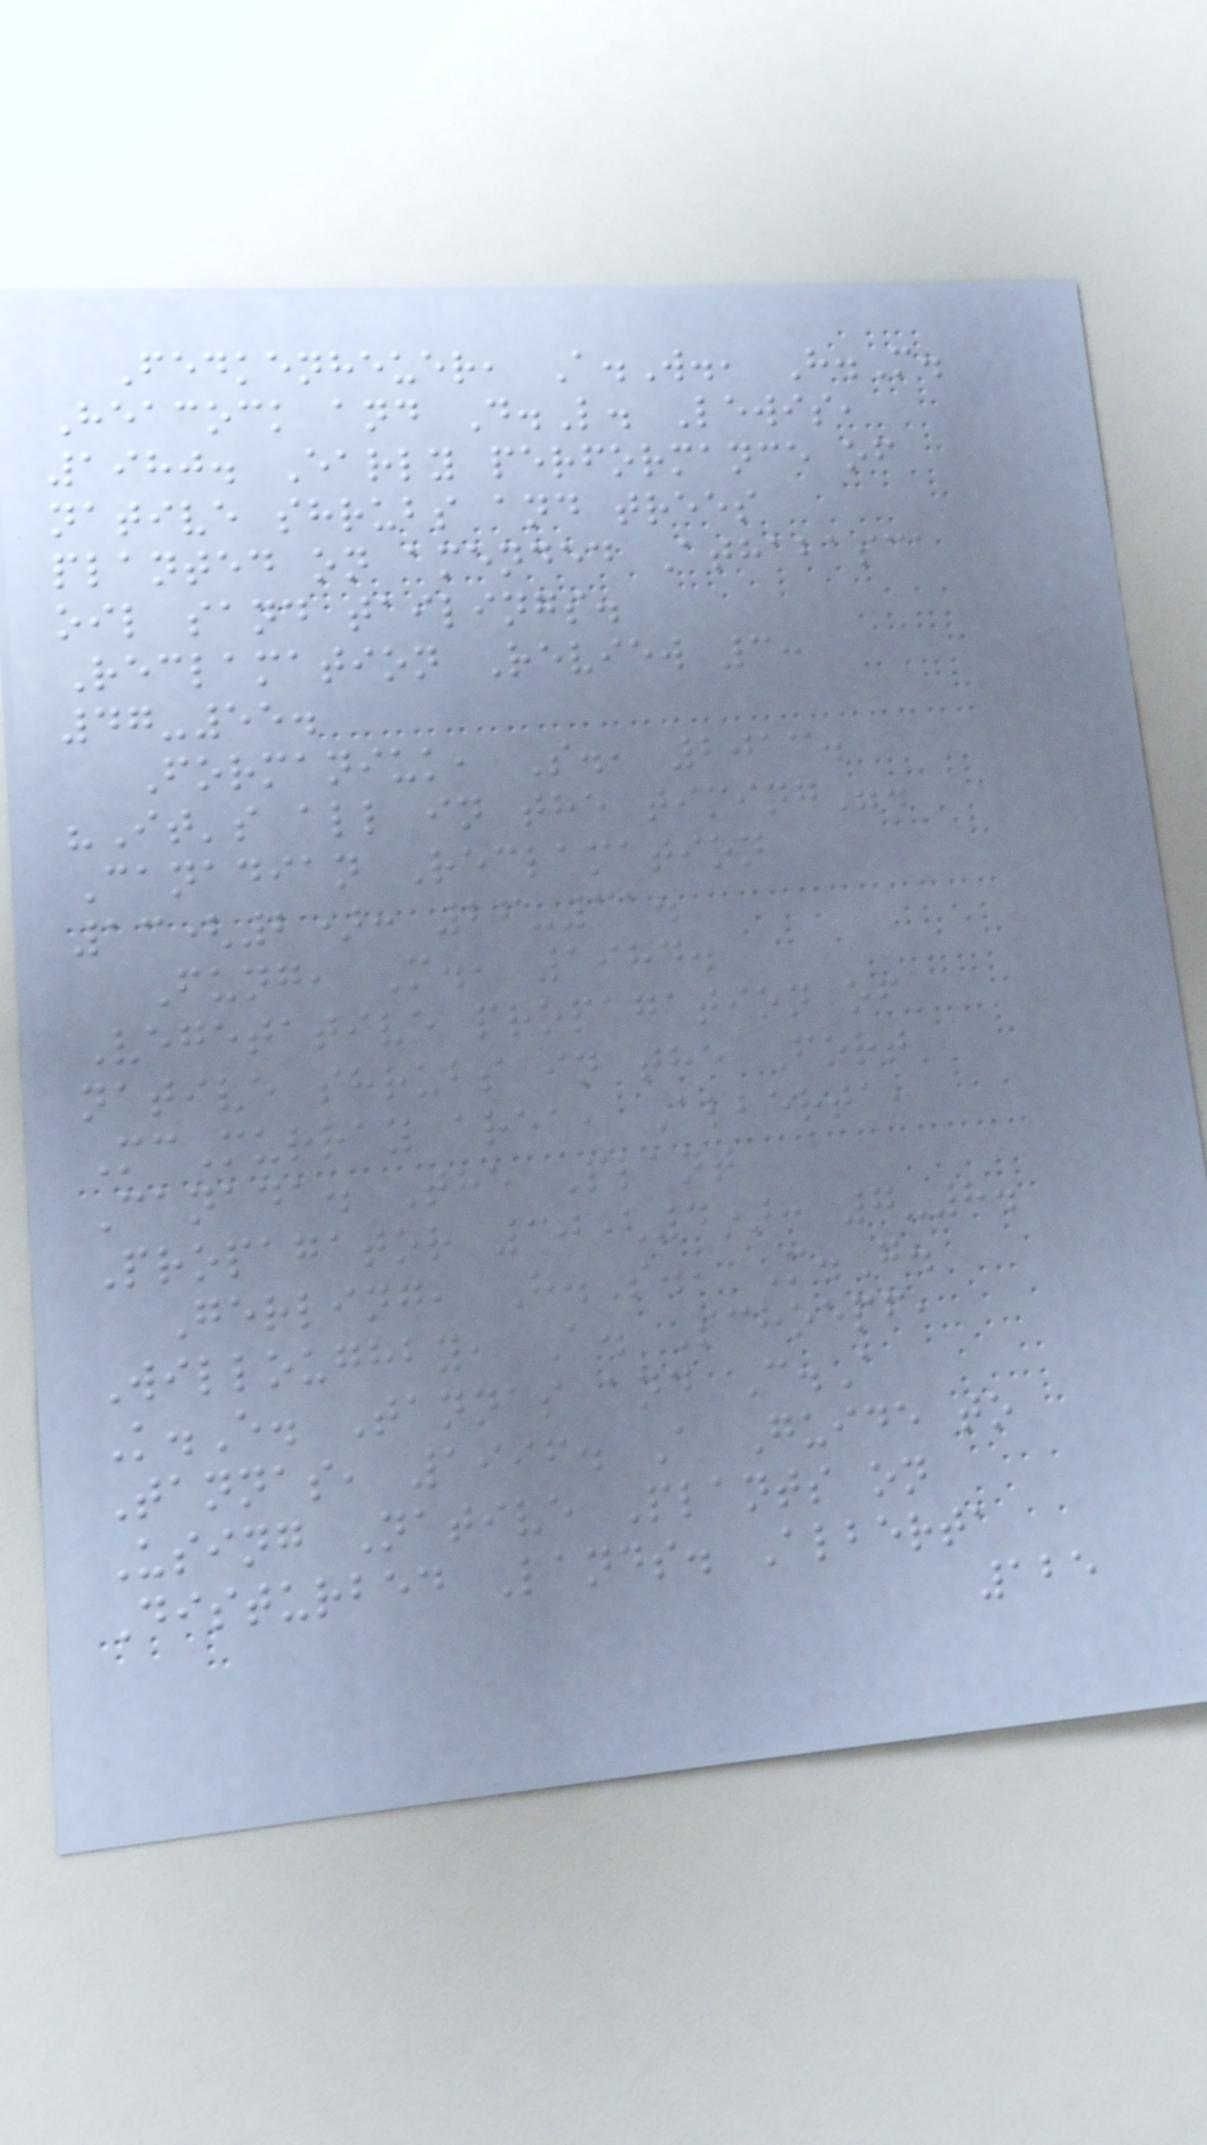Fedkenheuer, A.W., H.M.
Heacock and D.L. Lewis,
1980. Early performance of
native shrubs and trees
planted on amended Athabasca
oil sand tailings.
Reclamation Review 3:
47-55.
Formaniuk, S., 2013.
"It's all in the timing".
Canadian Reclamation
13(2): 26-31.
Fung, M., 1984.
Vegetative propagation of
native shrubs in the Fort
McMurray area, Alberta,
Canada. The Plant
Propagator 30(4): 7-8.
Gerling, H.S., M.G.
Willoughby, A. Schoepf,
K.E. Tannas and C.A
Tannas, 1996. A Guide to
Using Native Plants on
Disturbed Lands. Alberta
125
